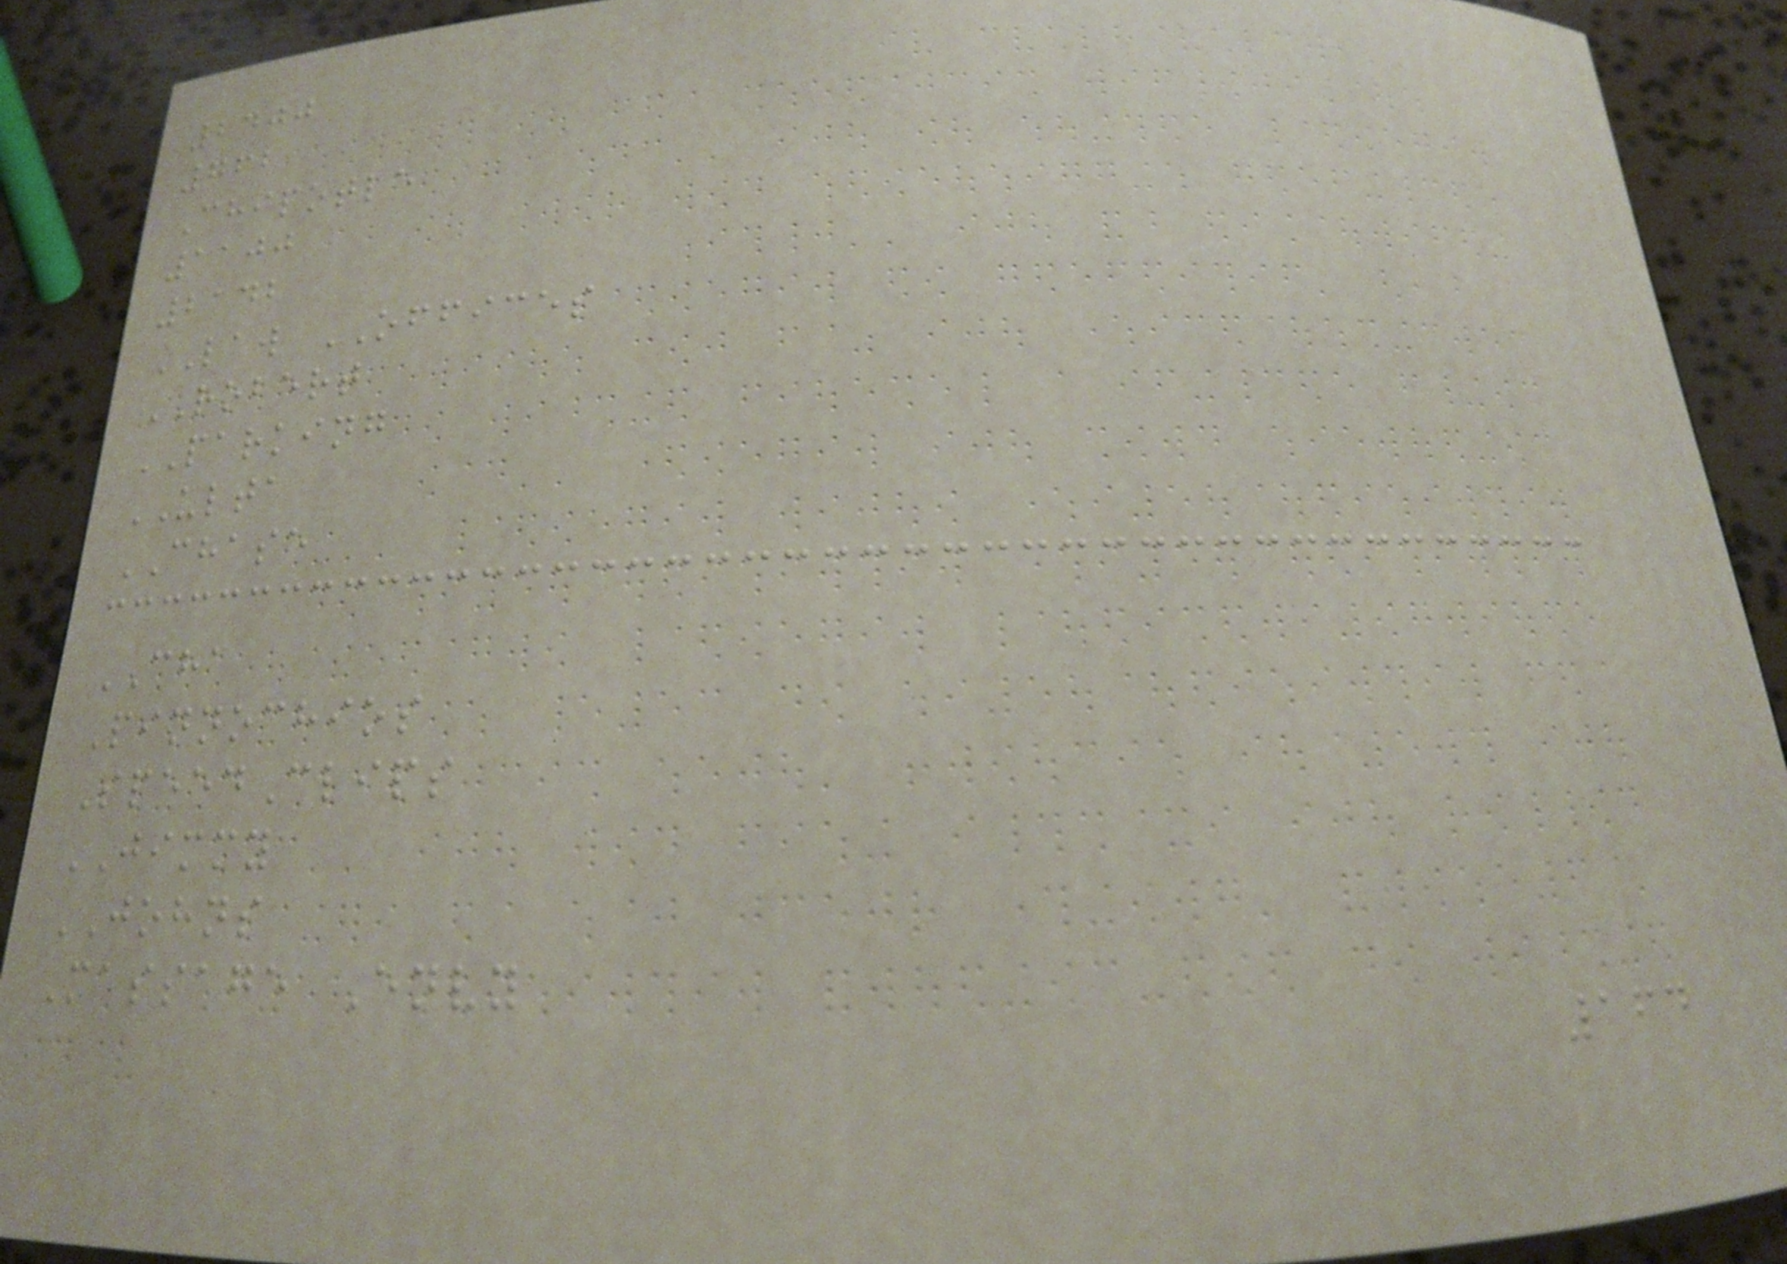2400
762
Chipotle
1100
2142
LAW OFFICES
ROBERT
PARKING
ULTA
CHASE
CHA
Pinnochios
SpeedClips
JIMMY
JOHNS
Massage Envy
164
